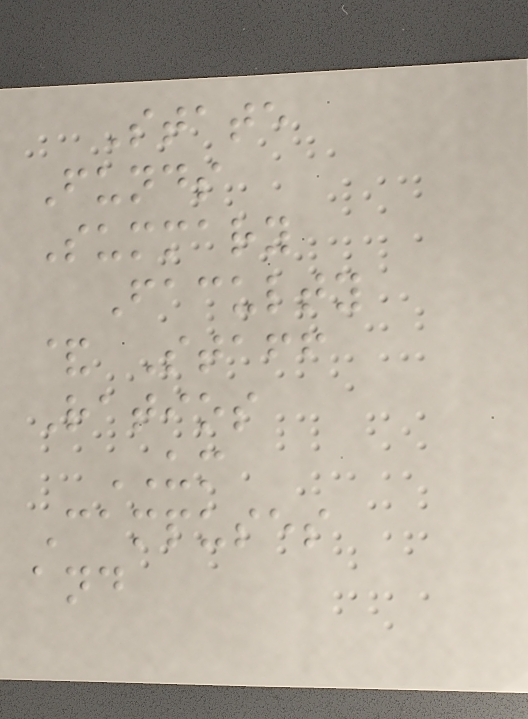State
Funds
Summary
Faculty
& Staff
Ratios
UM
Campuses
and
